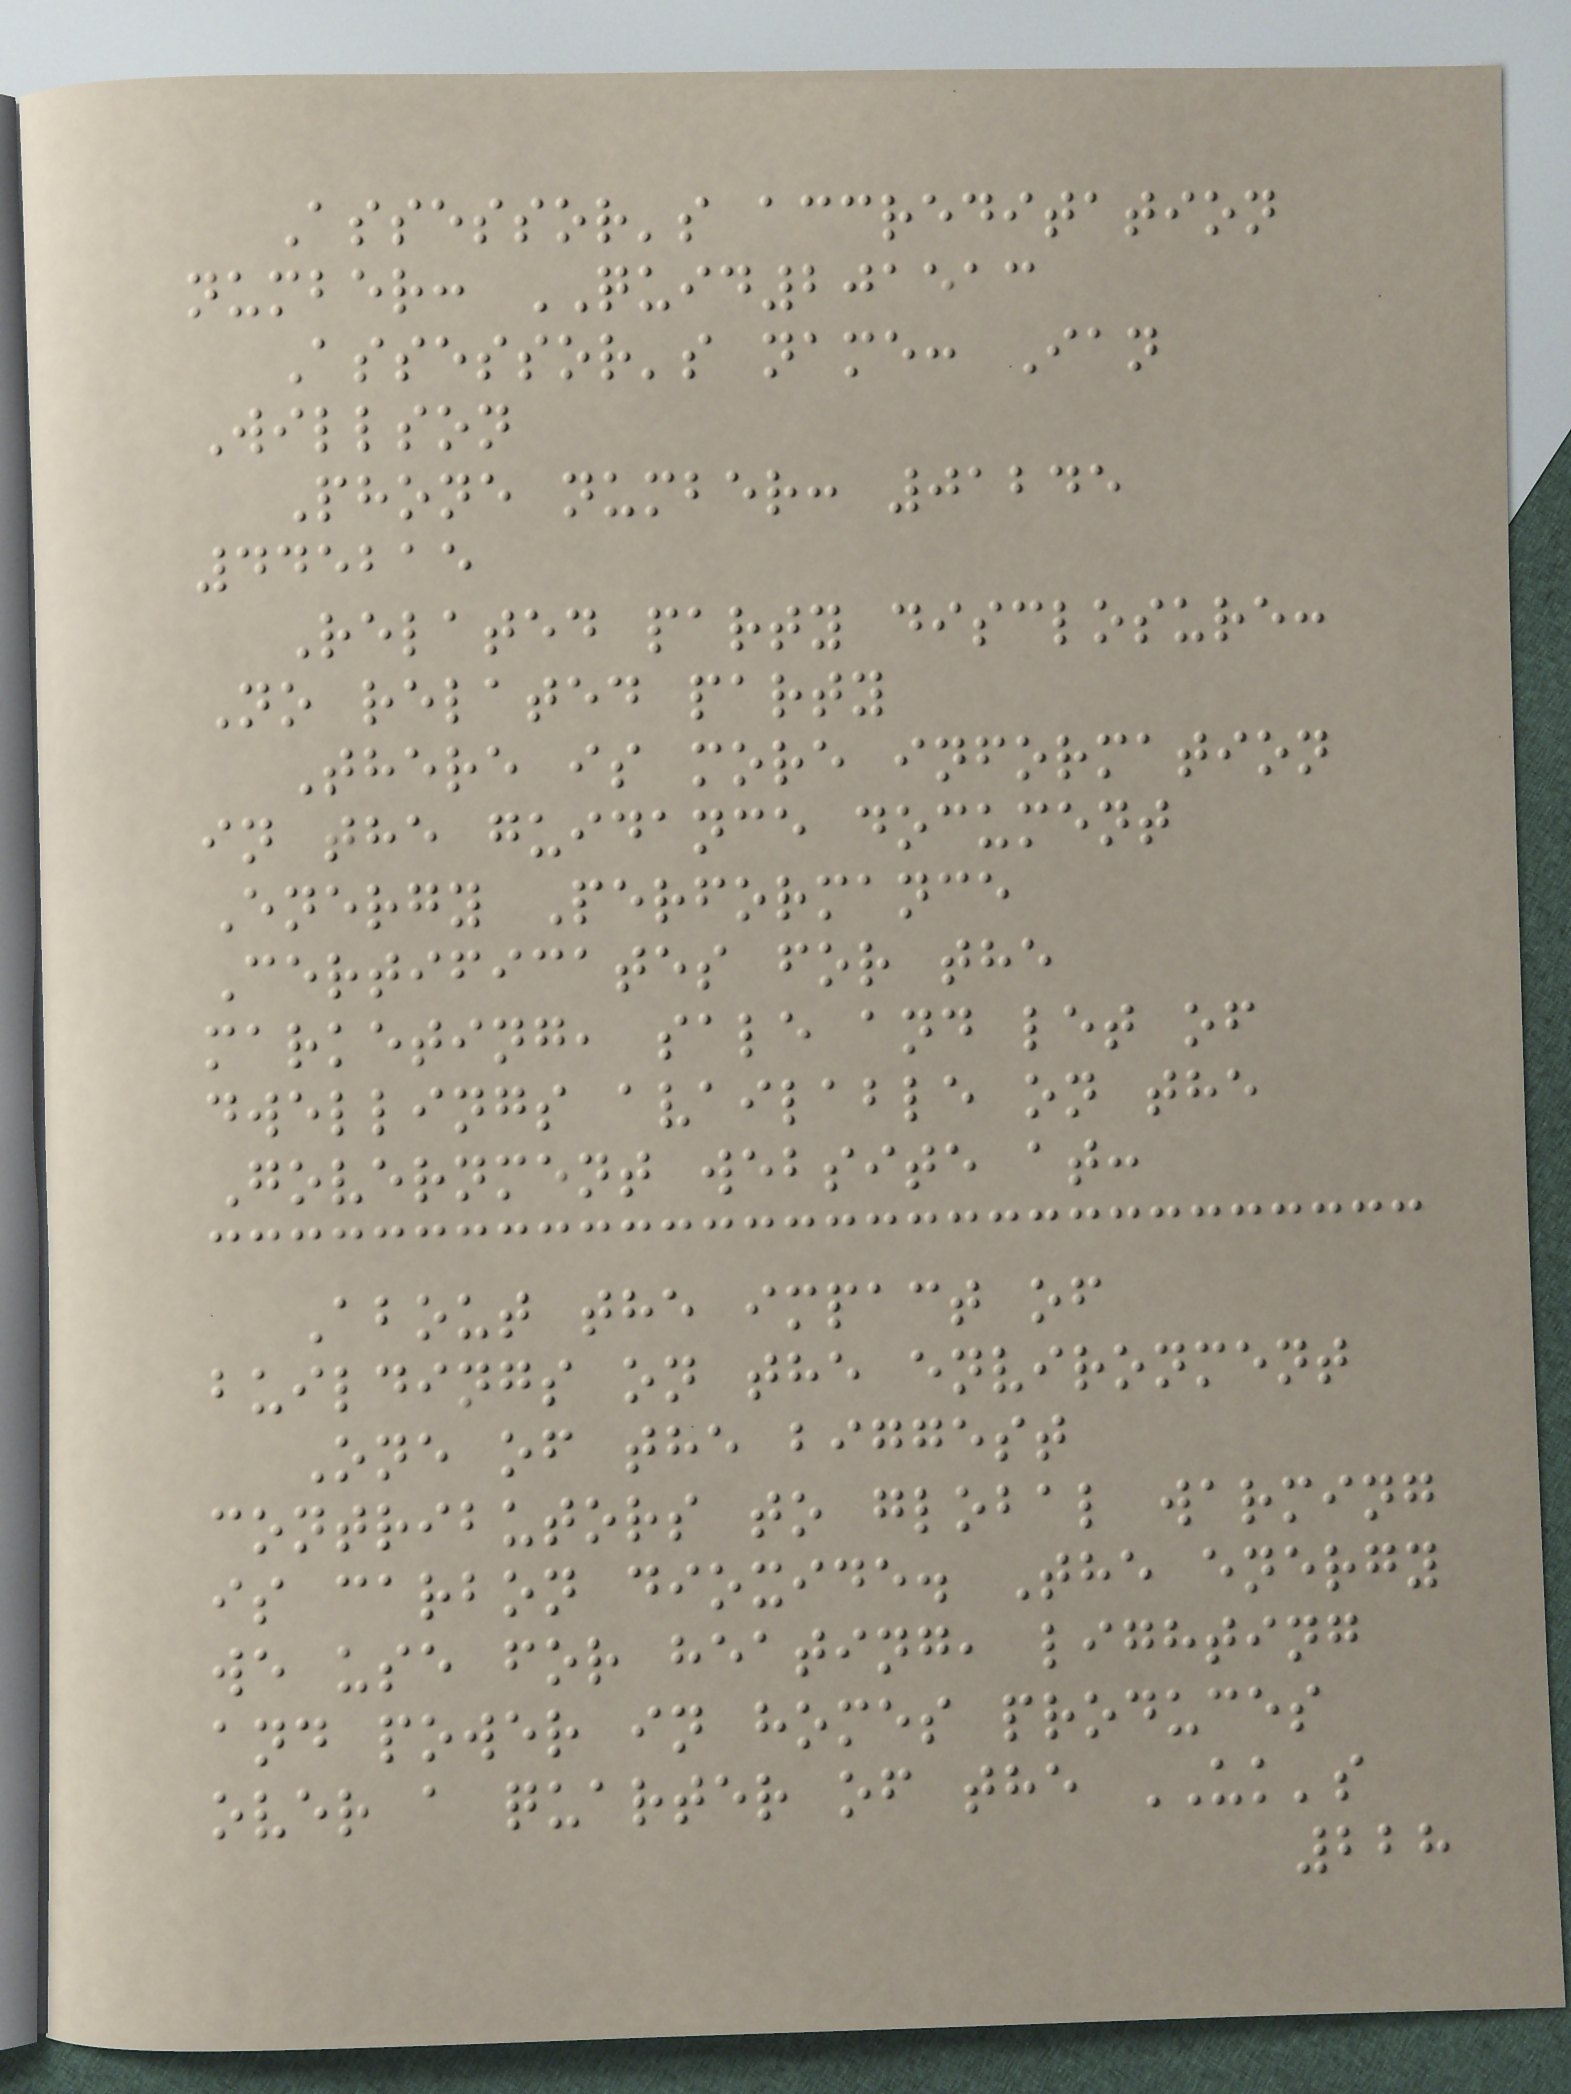Assessor's accreditation
number: QUID201513
Assessor's name: Ian
Willson
Phone number: 01245
445215
Related party disclosure:
No related party
There is more information
in the guidance document
Energy Performance
Certificates for the
marketing, sale and let of
dwellings available on the
Government website at:
About the impact of
buildings on the environment
One of the biggest
contributors to global warming
is carbon dioxide. The energy
we use for heating, lighting
and power in homes produces
over a quarter of the UK's
228
